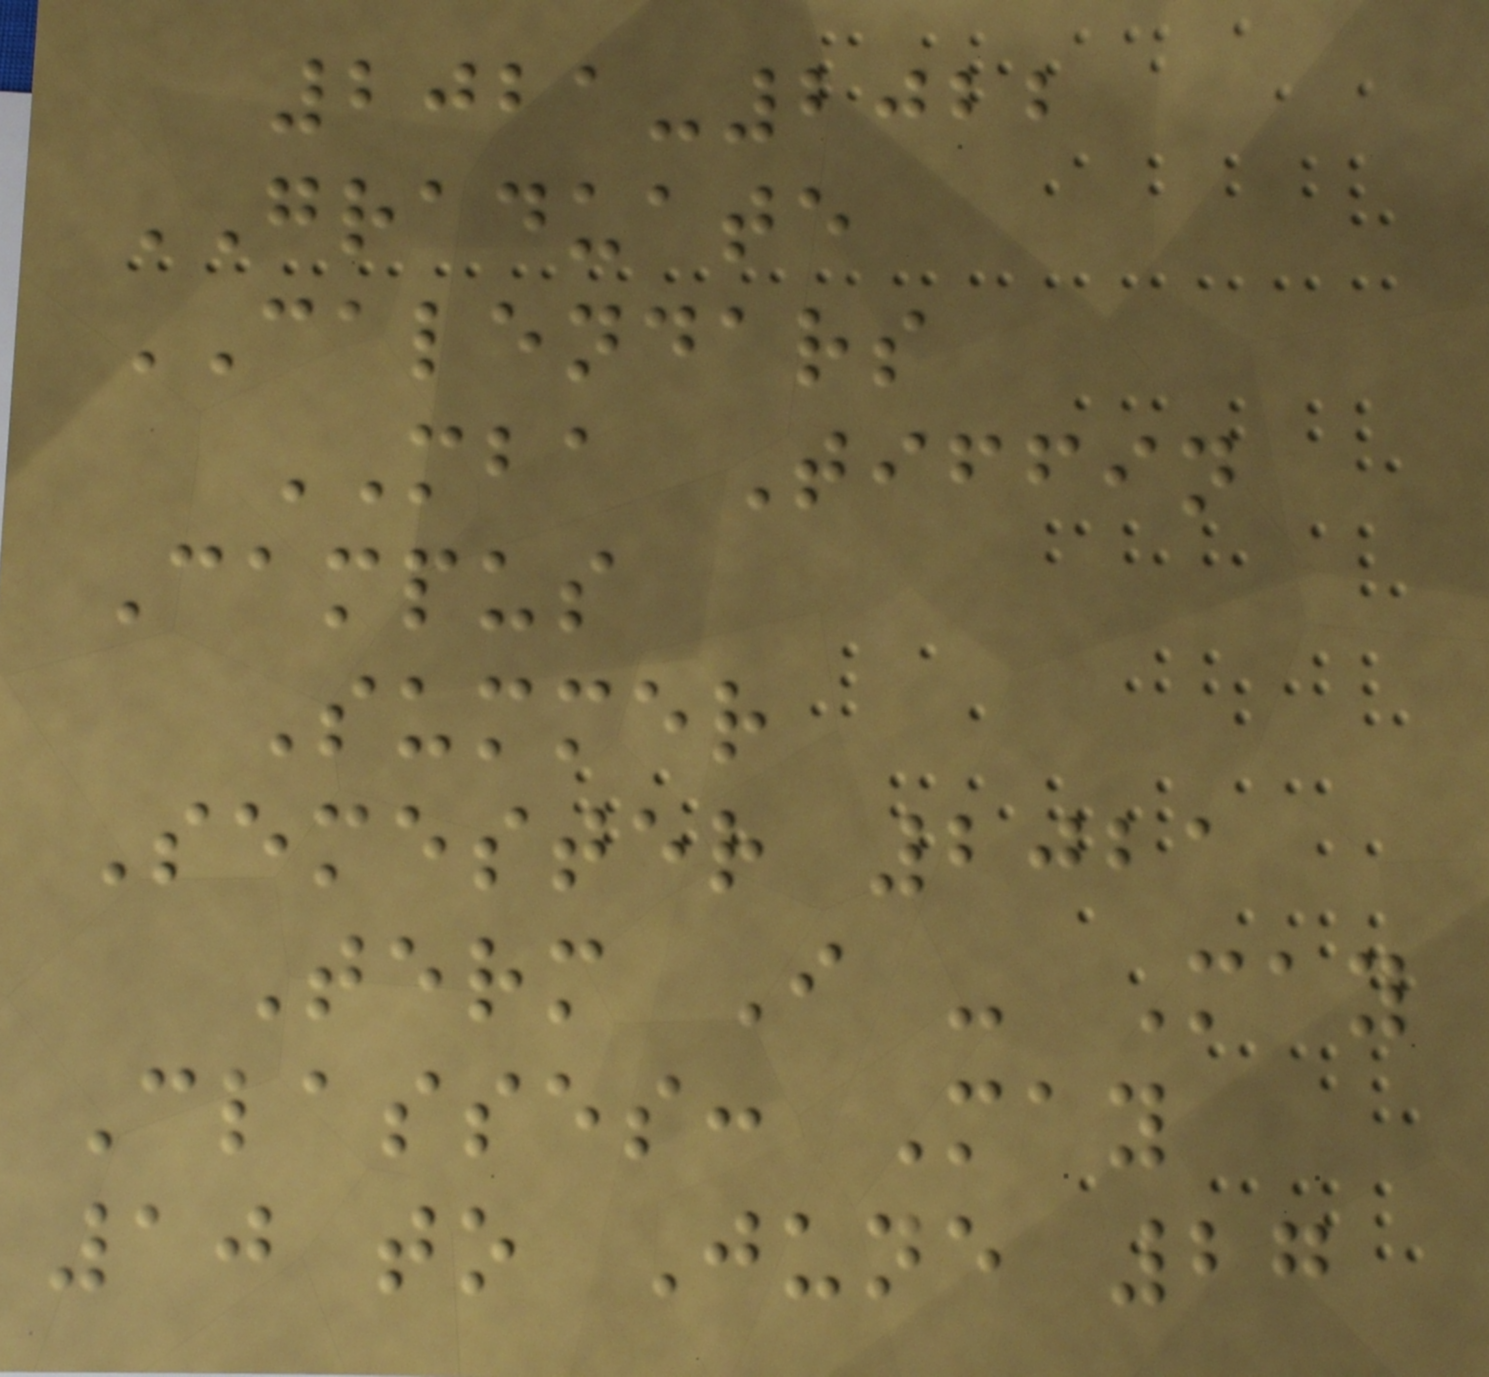2021-2022
GRADUATE
CALENDARS
MBA Tiffin
Campus
Summer
Semester 2021
Term I - May
Classes: May
10 to June 27
